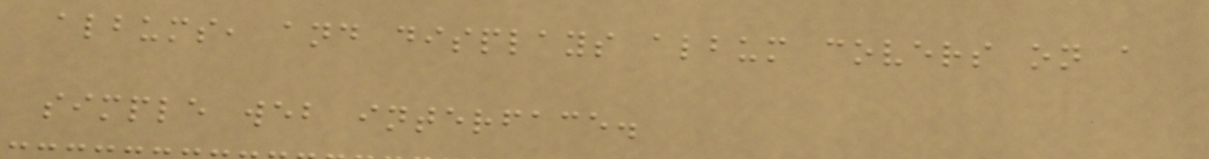albums, and displays album covers on a
simple web interface.
